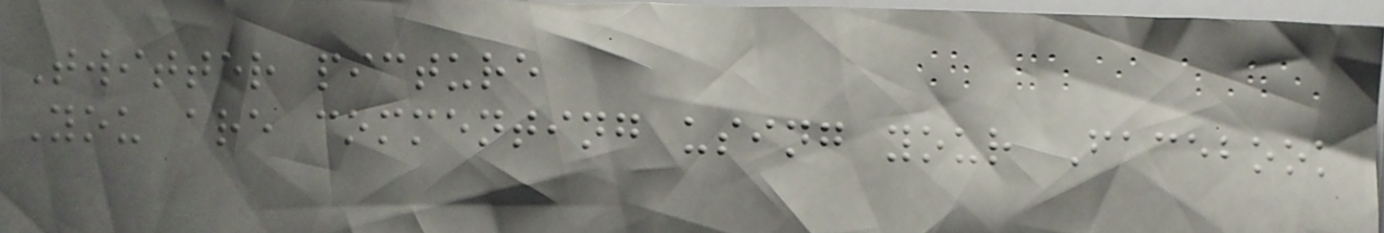Twitter picture
You are commenting using your Facebook
